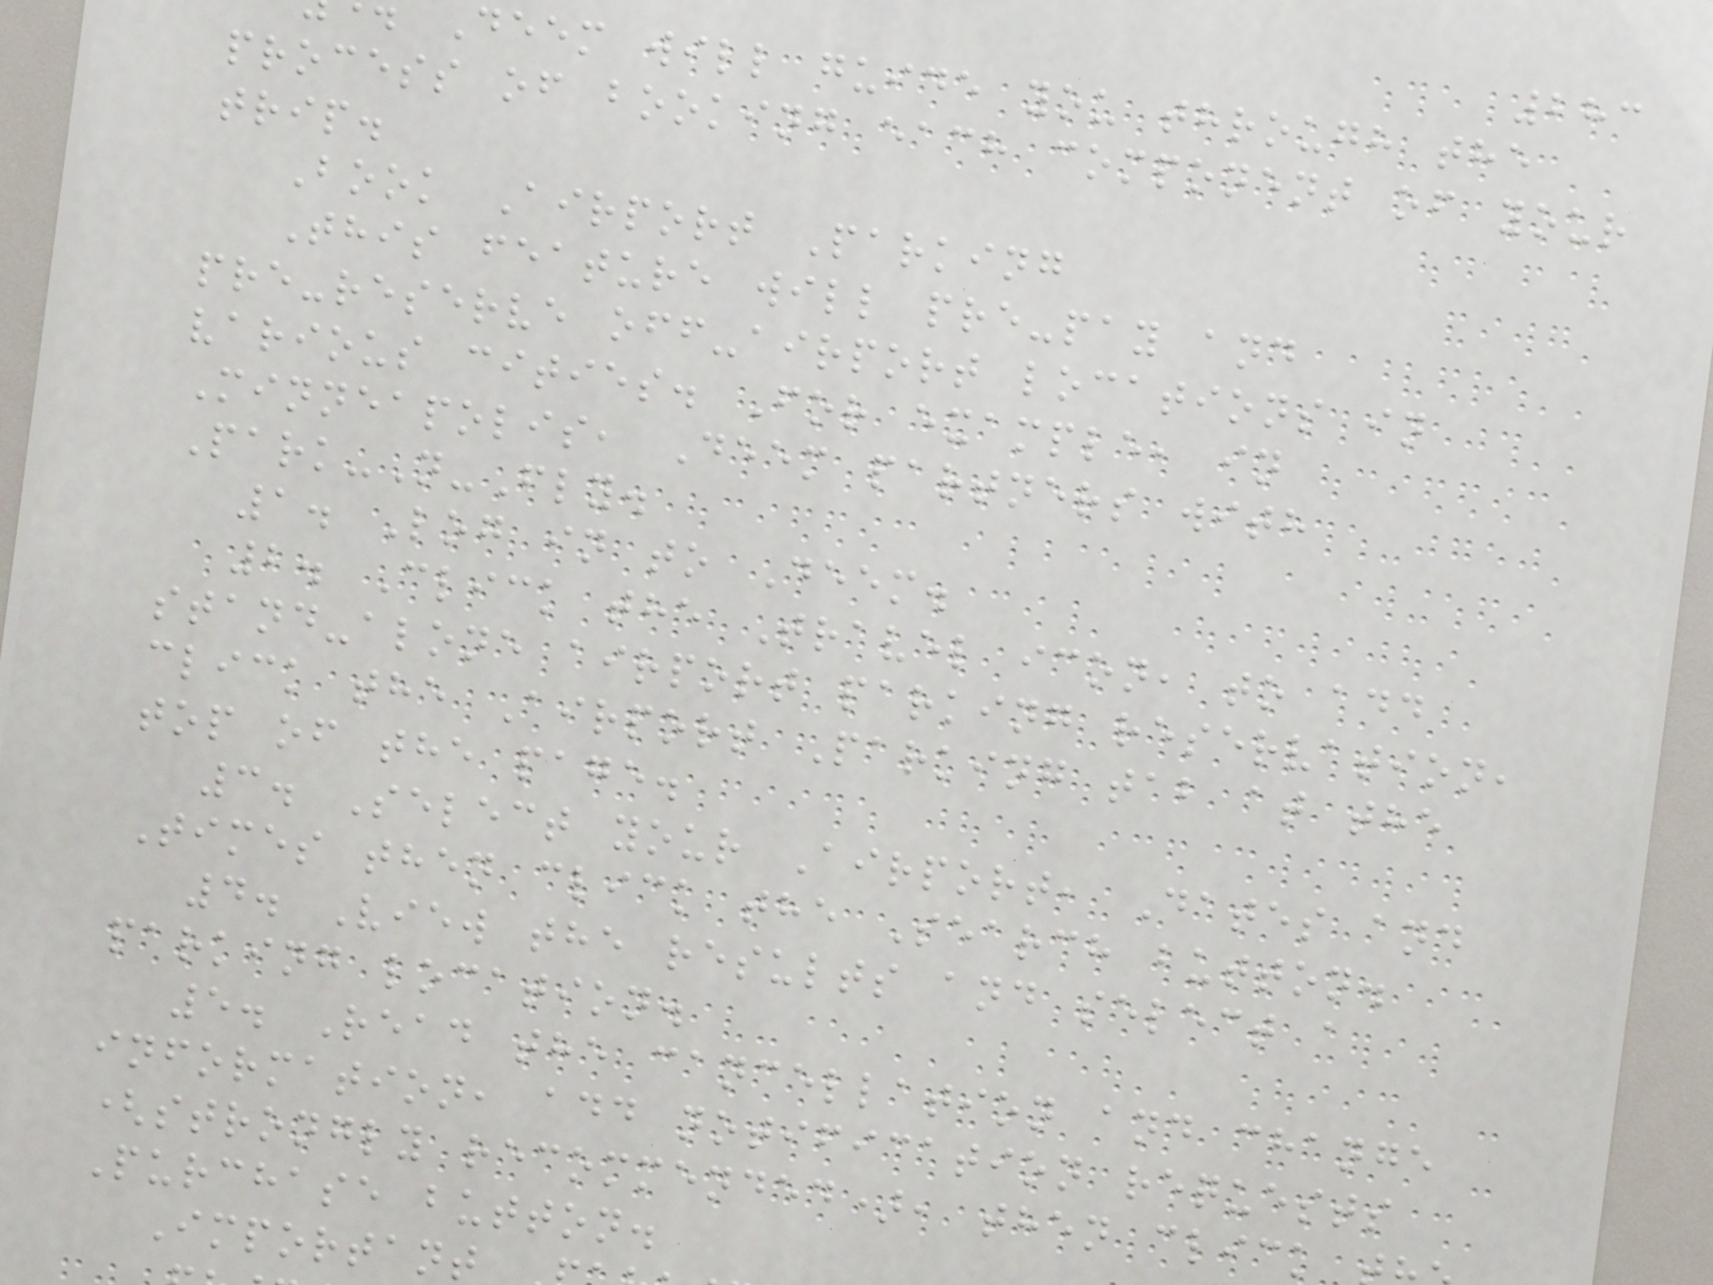283
Deem will guide you through the
process of booking each component of your
trip.
Book Airport Parking
This feature will pre-pay and
pre-reserve off-airport locations in
various cities. For example, in
Minneapolis, Deem partners with
Park-N-Fly.
1. Log in to Deem.
2. Click the Travel icon, to add
stand-alone airport parking reservation,
click the Airport Parking tab at the
top of the page.
3. Select your Airport, Dates and
Times then click the Search button.
4. View the results and select a
parking location.
5. Read the cancellation and change
information, add notification requests
(strongly recommended), then click
Purchase button.
Important
